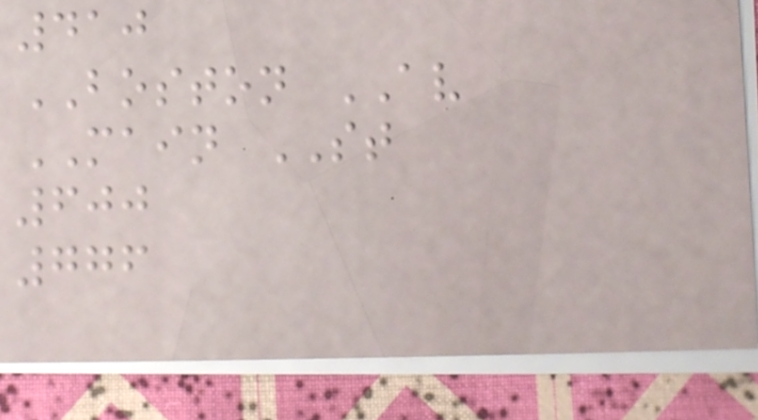410
BOSTON AV
MAIN ST
600
776
